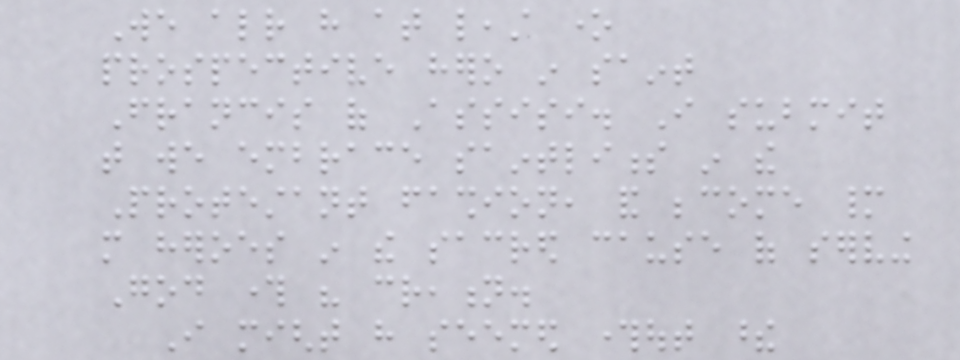We already have at least one
prospective hero in saint
Francis of Assisi. I submit
that we embrace saintliness in the
Protestant fashion, and become many
more heroes in the sacred cause of serving
God through his creation.
I might have seemed throughout these
